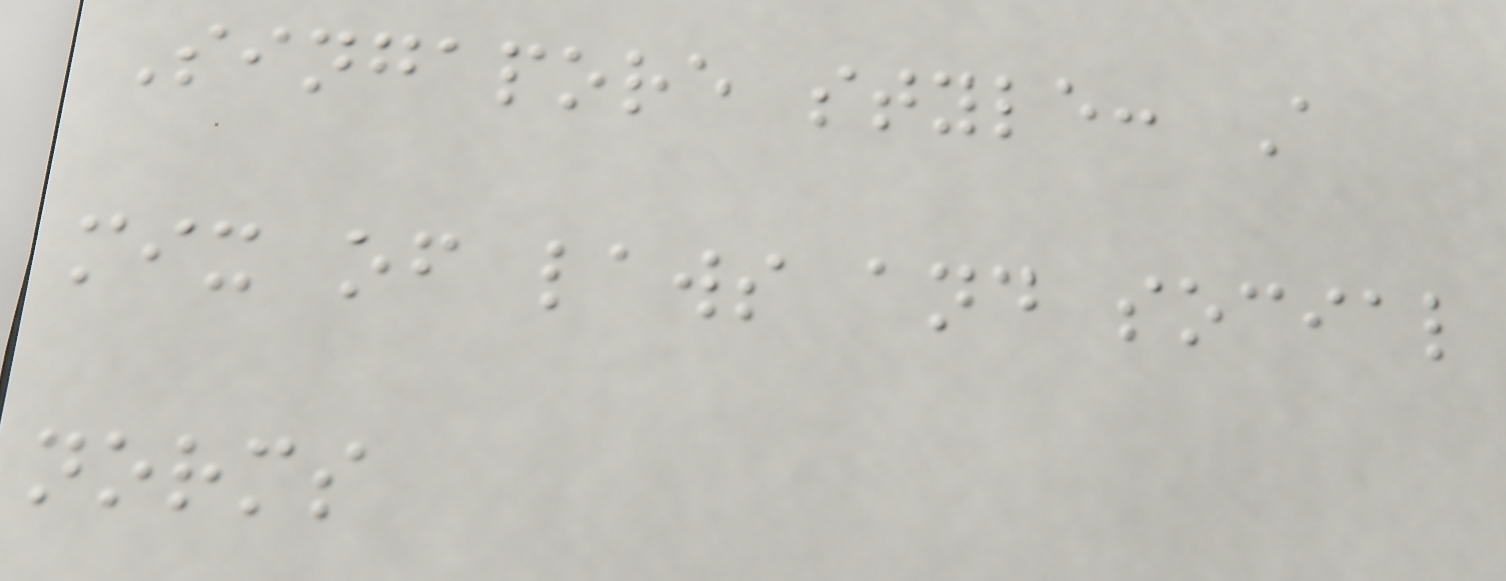Singapore style: A
mix of laws and social
norms
